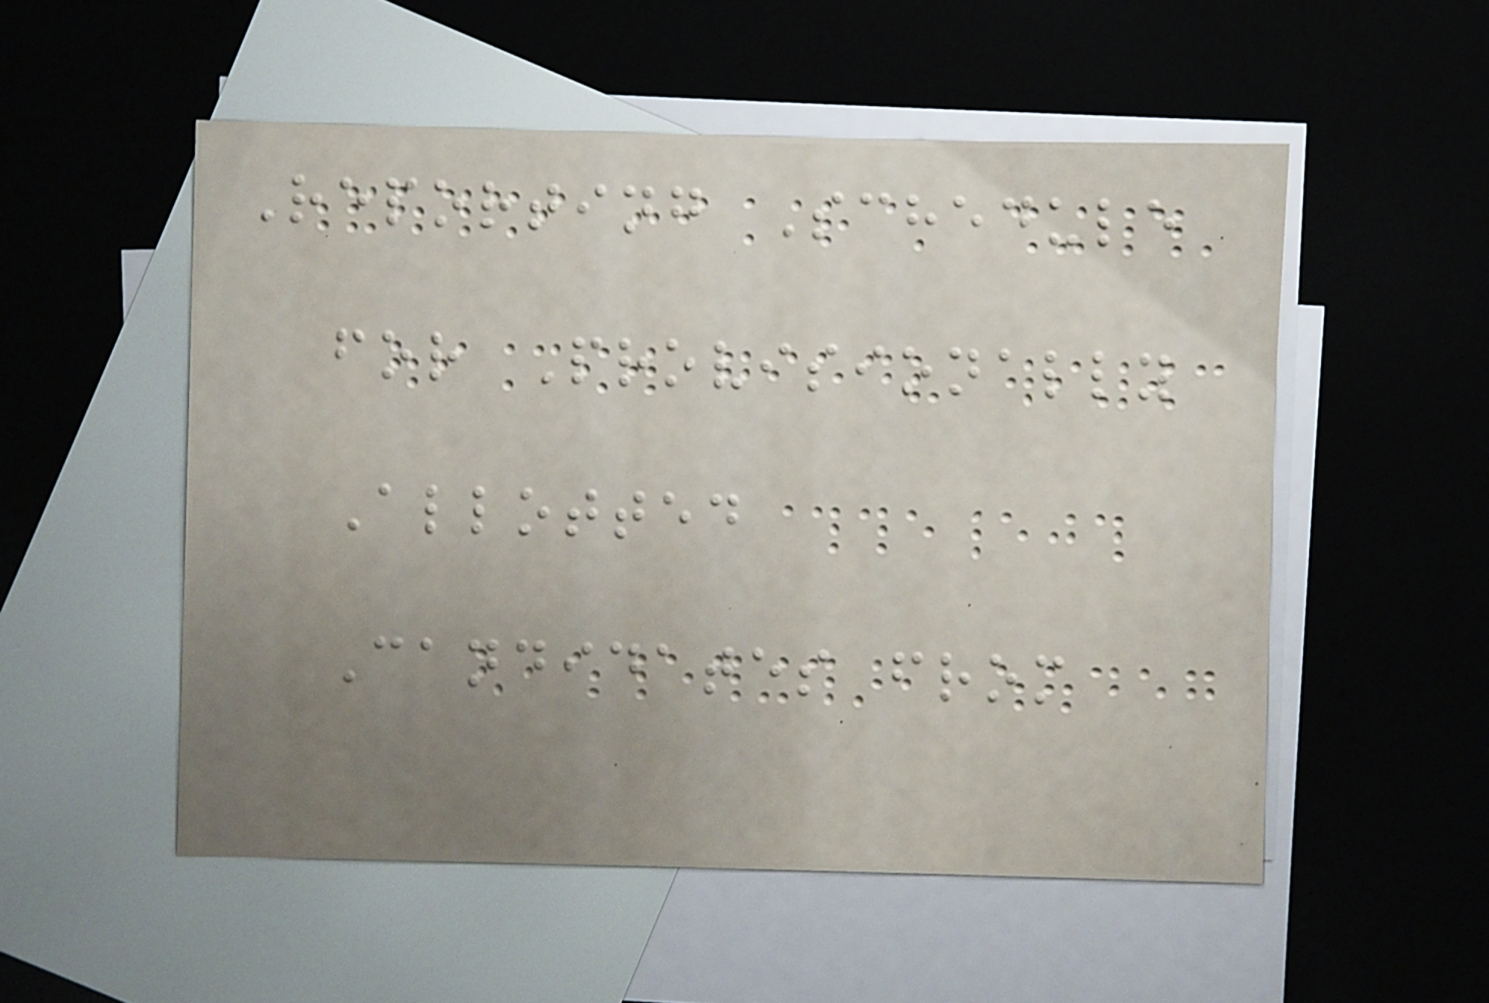Reporting Schedule
for Provisionally
Allotted
Candidates from
